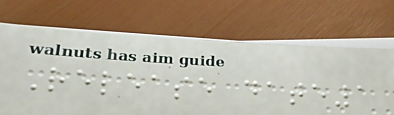Release date1
